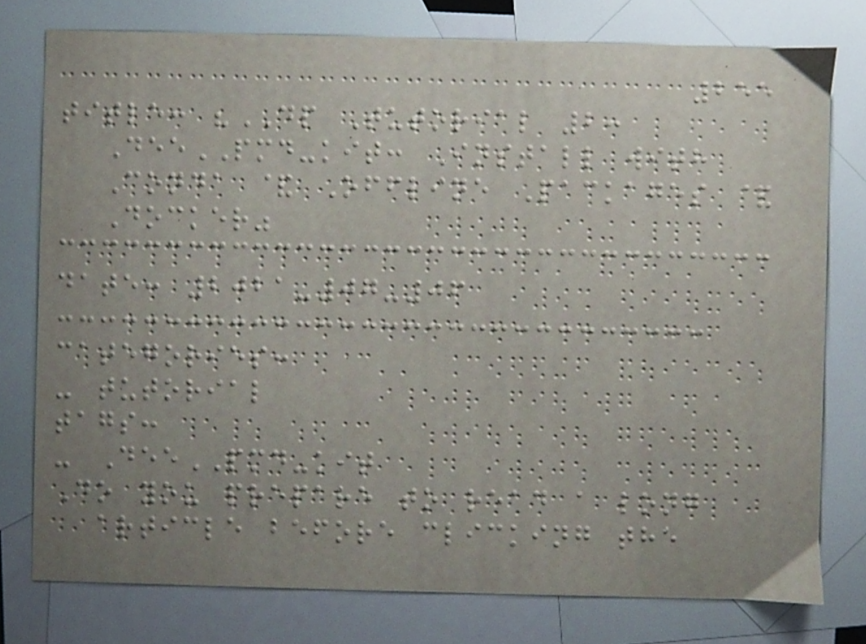255
title: "DP Tutorial 2:
DeePMD-kit: Install with
Conda & Offline Packages &
Docker"
date: 2021-07-06
categories:
- tutorial
tags:
- DeePMD-kit
Do you prepare to read a long
article before clicking the
